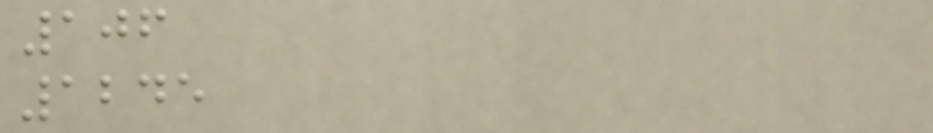106
1245
